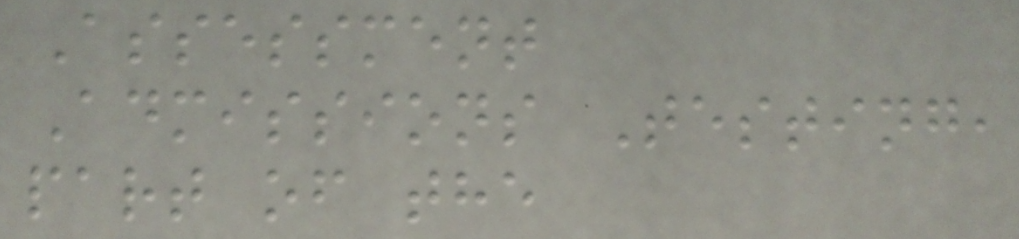Assessment
Admissions Testing,
part of the
